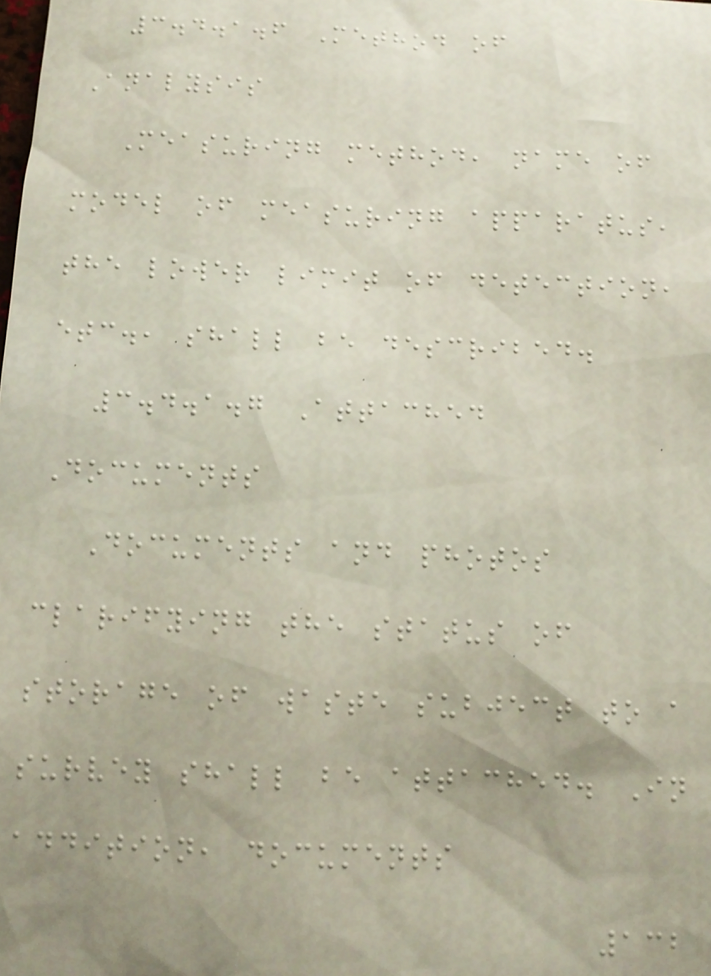3.4.1.6 Method of
Analysis
Measuring method, name of
model of measuring apparatus,
the lower limit of detection,
etc., shall be described.
3.4.1.7 Attached
Documents
Documents and photos
clarifying the status of
storage of waste subject to a
survey shall be attached. In
addition, documents
132
